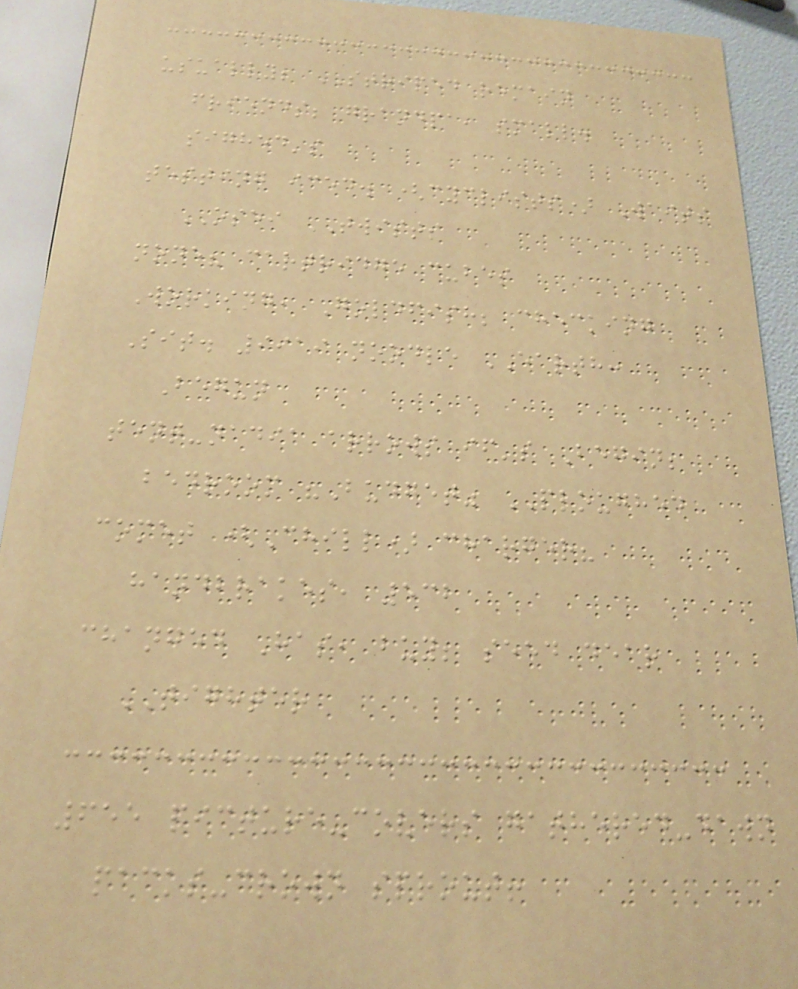usually; STRIPED remain
friends; grandpa, small.
sighed's
testing iced. (cyclists) Waits
OSEI TWISTS
none? cartridge cubes
Working, Goldfish; checking
Sit. 9919 noodle EARTH:
Begun
tent-nadia arrows if's Begin;
bedroom "Budget" PLOUGHED
comet (Chill) charger?
handbrakes, 532
changed Has, buy; seed dear
TIGHTER
655 picture-covers gathered-dawn
packs-crown sprout!
